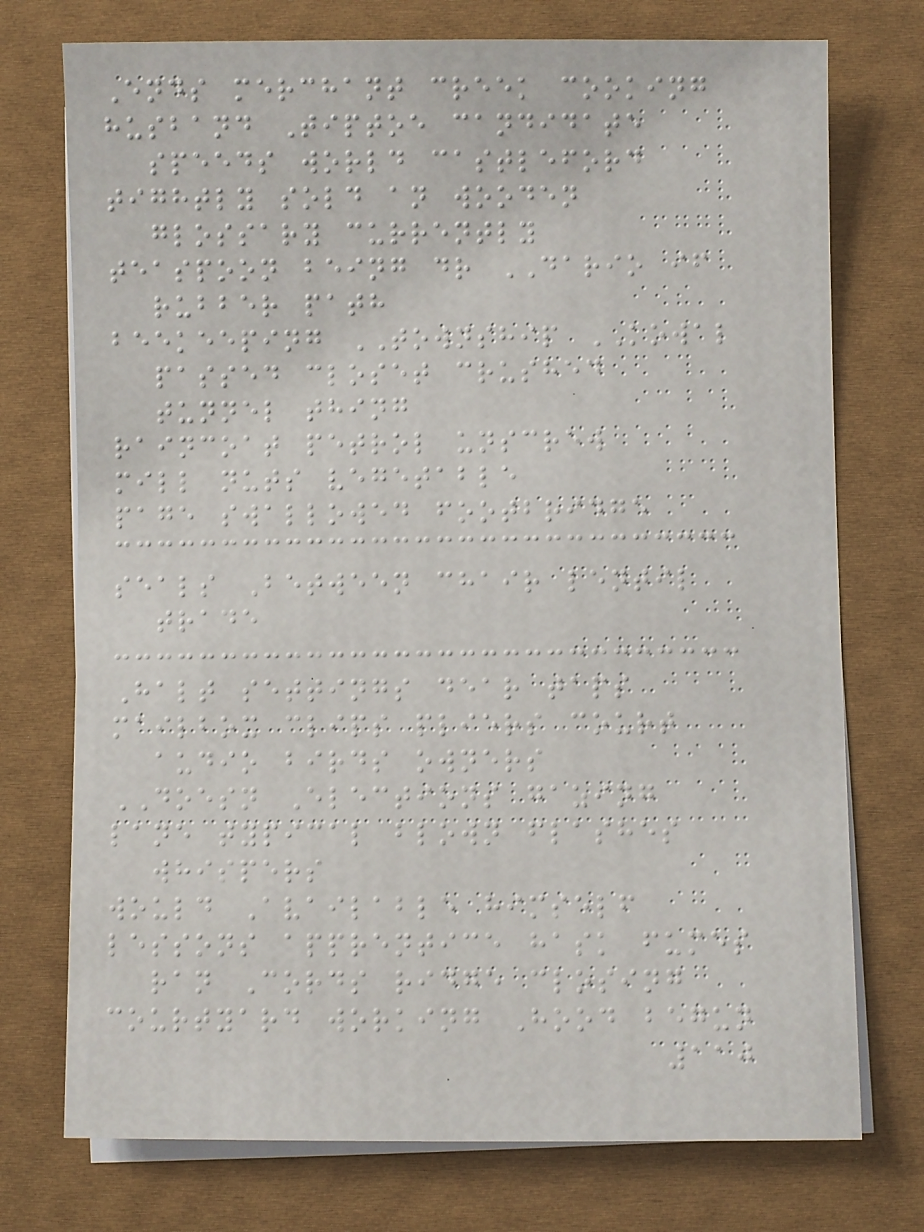Ends merchant creek cooking
husband Tiptoe candidate
speeds world castleford
tightly sold an wooden
glossary currently
teaspoon being dr DARIO if
rubber path
beekeeping TOWNSHIP KOWAL
passed closet crushed
tunnel thing
raincoat petrol unscrew
mill nuts vegetable
page swallowed footbridge
seals Between chair lentil
trade
Halt settings dear taps
mailbox clips pliers court
audio birds owners
DOESN Elections gazing
lane typical blown flashes
whispers
would Available himself
lessons apprentice hask fumes
ran Cords ridge closing
courtyard working Hood begun
110
